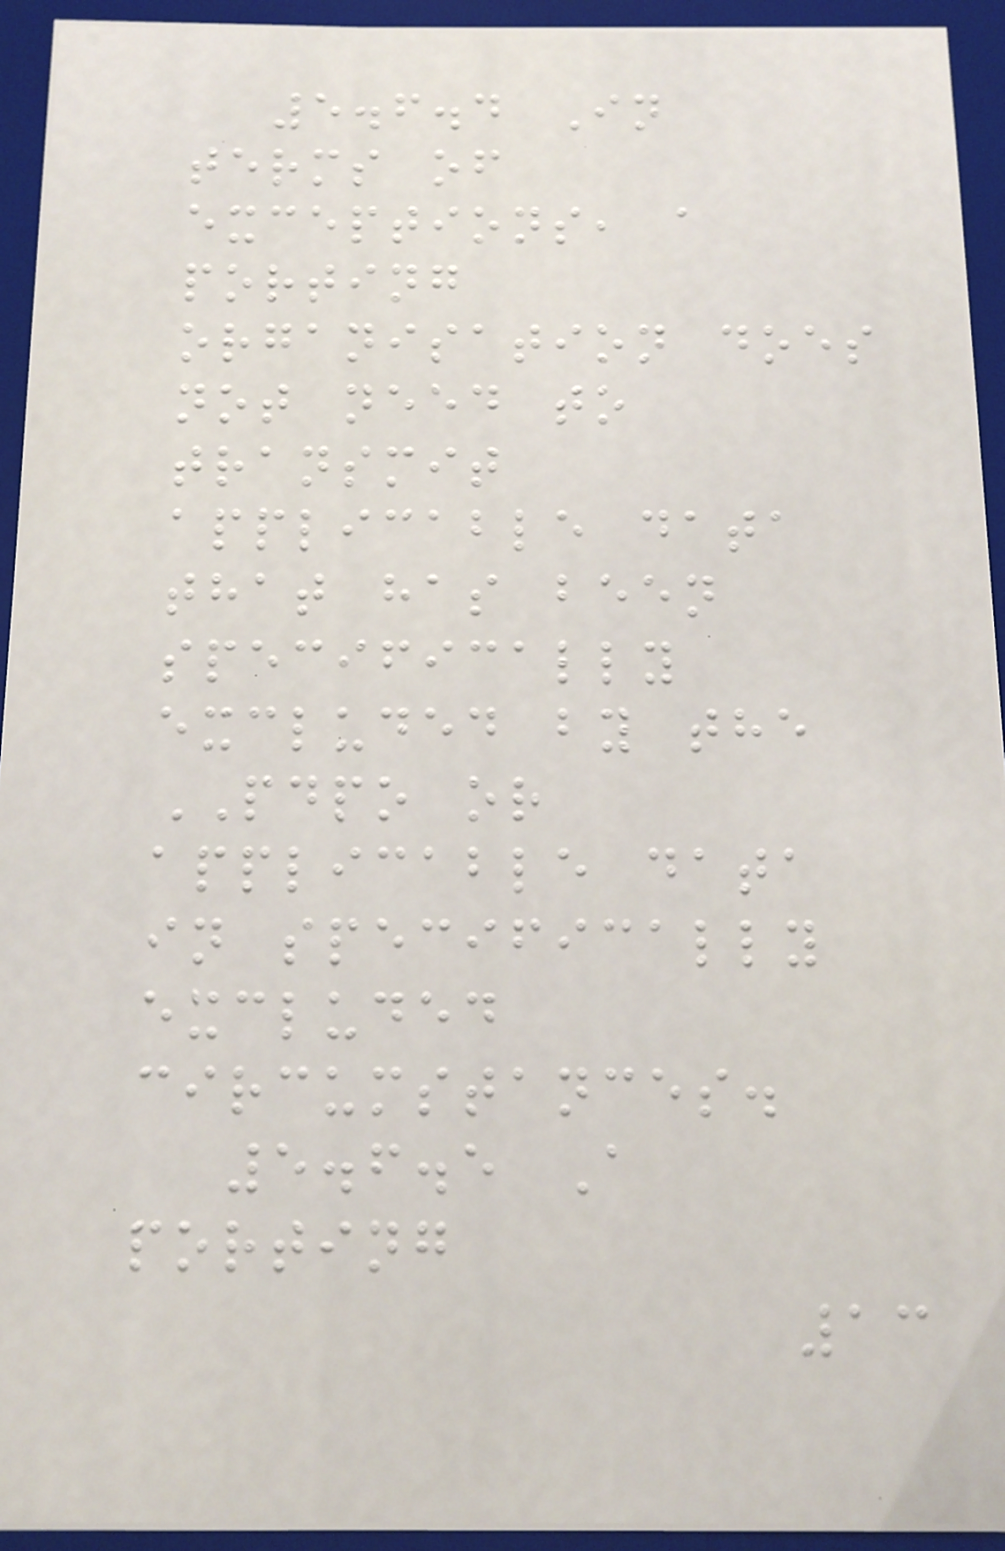5.6.4 In
terms of
exceptions, a
porting
organisation does
not need to
transmit
applicable data
that has been
specifically
excluded by the
PDPO or
applicable data
in specifically
excluded
circumstances.
5.6.5 A
porting
13
